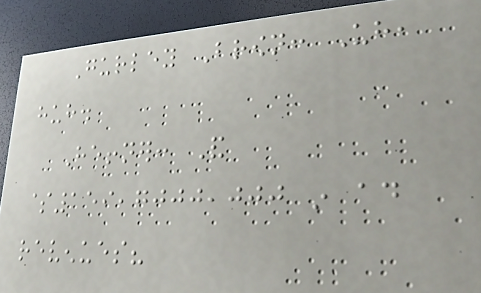Gurley Brown: Uh,
huh.
Heffner: And
$159,7000,000 in ad
revenues?
